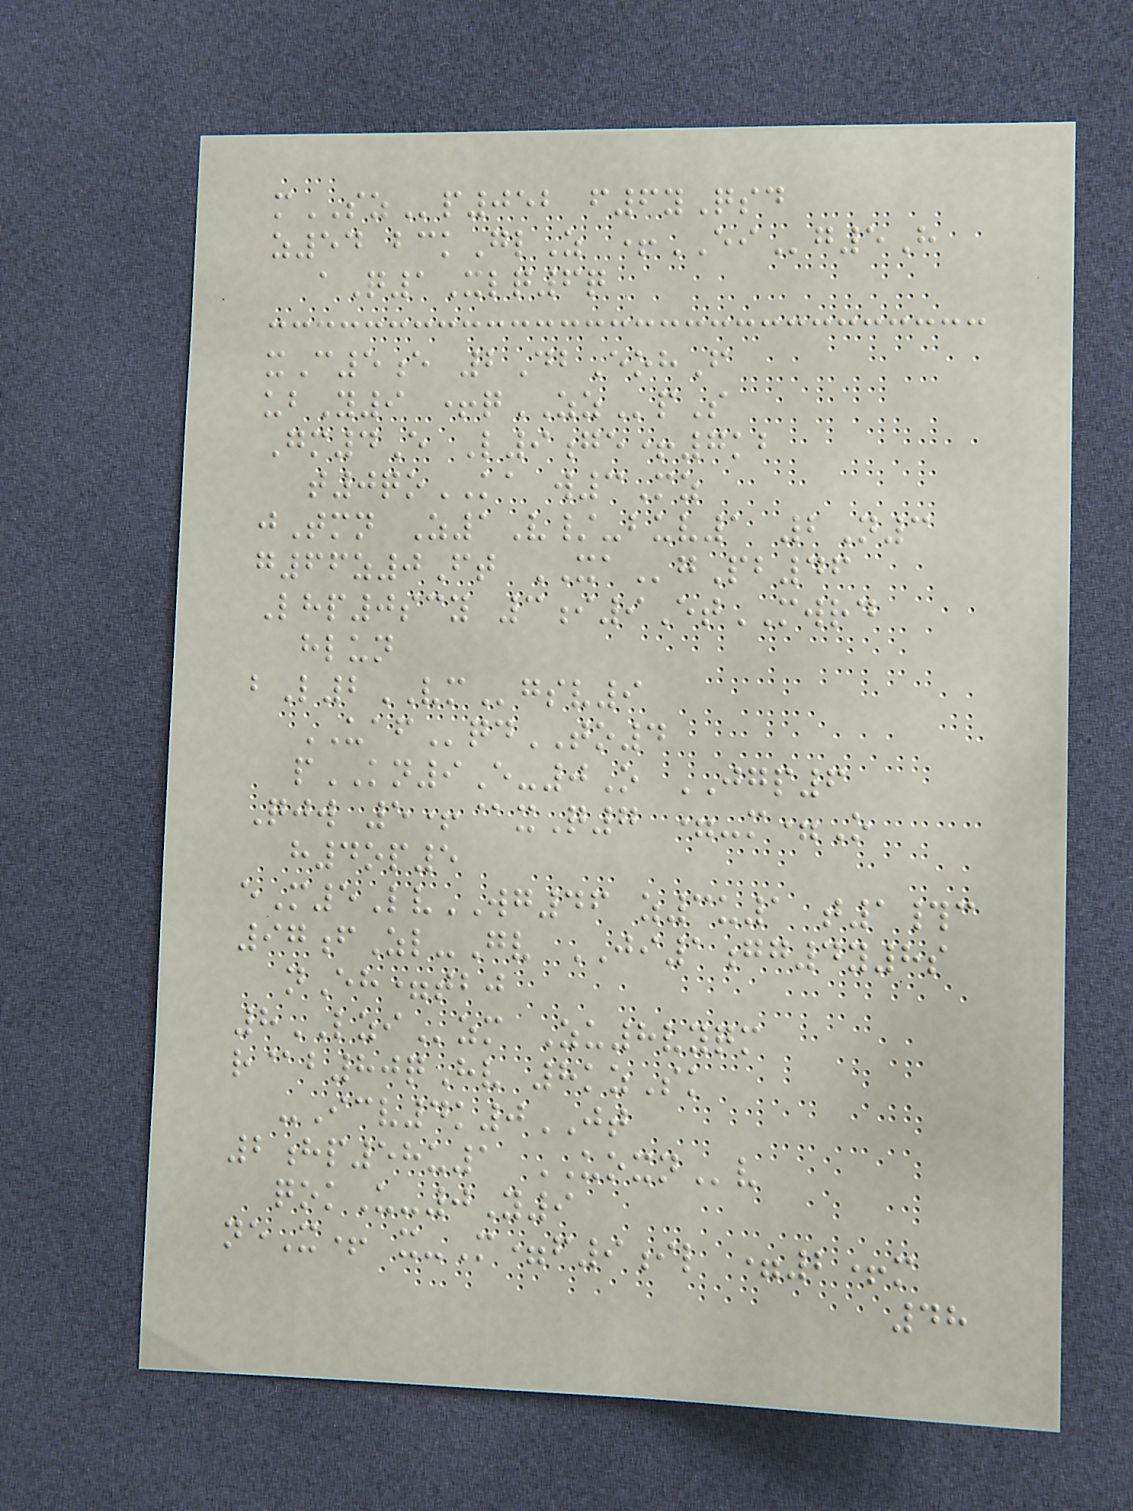mSZp052 f6yQsd
z54 bckGlZ +EIg5H
aQ1Xlq6q
xC5e 2DbEohF
ubY9 +qZZpS
Gm4E L9ge+7kb
t0qoKA w3Mz
jTmn Z1V/-buv1 2N3
g66z0Ft XAgPb46
Lhp0scy 3i9EtMWRD
hlun
bL2VMgsv9
UAFqdTO4
pKN9E-0O JGP6
Qjw 5+@xQ7 =-m=O
h4op5
eM5LvWG46 z3u1 t1#c
97fZl-Gv JI1gg4y8s
nEh=tbj
8LZIzm Zu8vyqm
r@b80qHv 8kzSk
-Icv4k0JT
2hp58u1 UOXNv
qokU-0Y9
neX+ x-M=f9il =2+m
48
